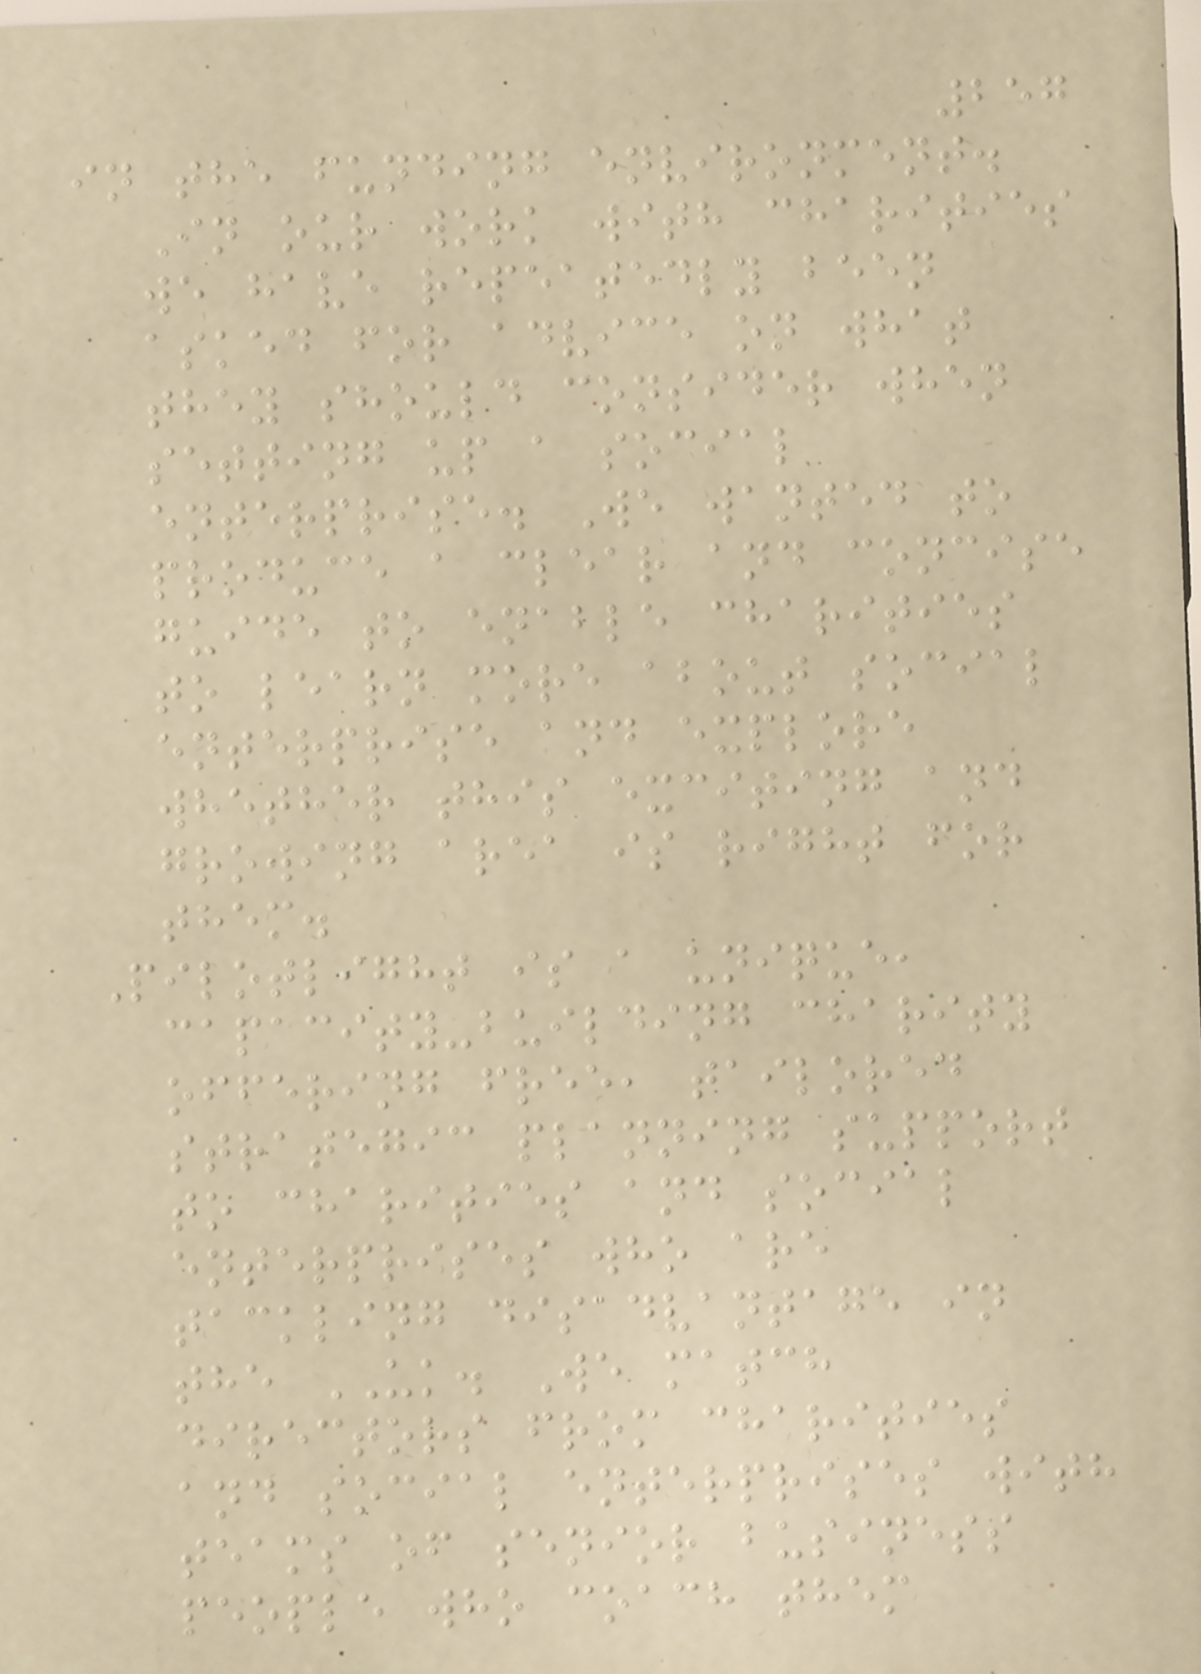257
in the funding environment.
In our work with charities
we have repeatedly been
asked for advice on what
they should consider when
setting up a social
enterprise. We wanted to
produce a clear and concise
guide to enable charities
to learn more about social
enterprise and explore
whether this exciting and
growing area is right for
them.
Pilotlight is a unique,
capacity-building charity
offering free, tailored
strategic planning support
to charities and social
enterprises who are
tackling disadvantage in
the UK. We match
directors from charities
and social enterprises with
teams of senior business
people who coach them
